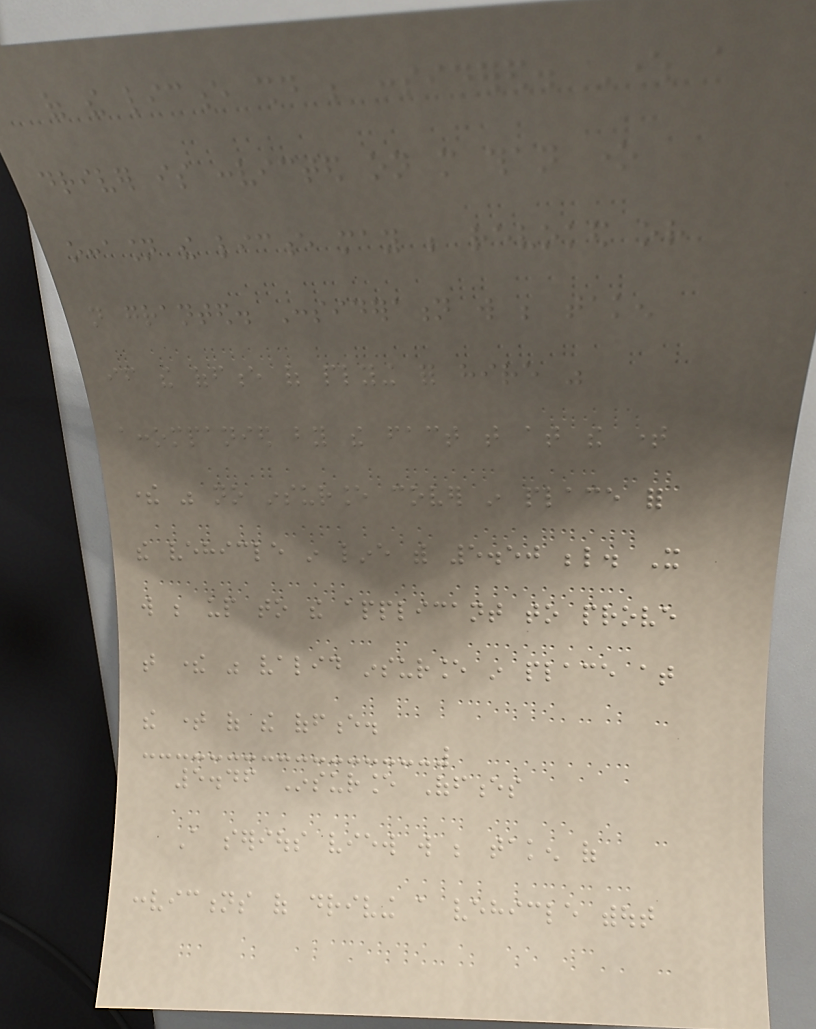of the licence should be considered. Where a
driver is convicted on more than one
occasion the licence may be revoked or
not granted. Consideration will be taken
if the offence of plying for hire was
accompanied by the fact that at the time
there was no insurance cover in place for
the vehicle in line with 5.50 below. It
will be up to the applicant to prove
that there was valid insurance in place at
the time of the offence.
5.46 Insurance Offences
A serious view will be taken of
convictions of driving a vehicle without
